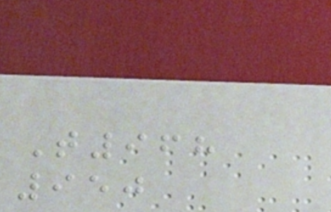T968
950
